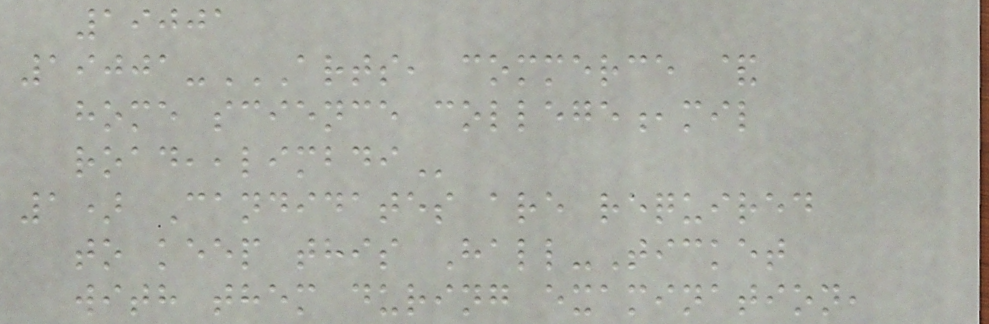19001
19001-ARTS, COMMERCE &
HOME SCIENCE COLLEGE,MIL
ROAD,,LIMBDI
1) Candidates are required
to keep this Hall-Ticket
with them during examination,
